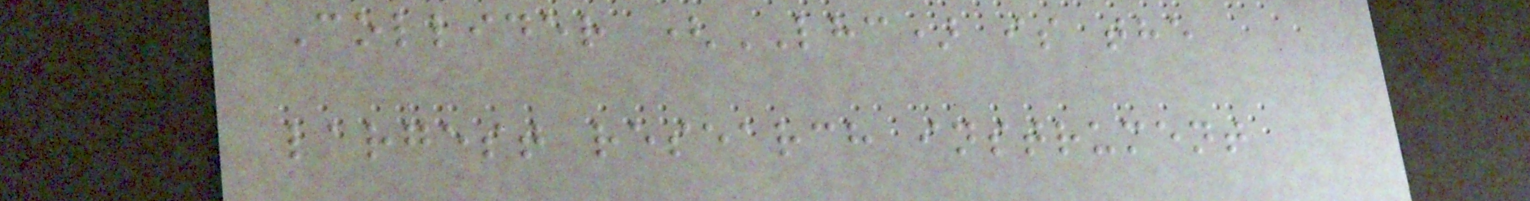Collider (LHC) is the
largest research instrument
